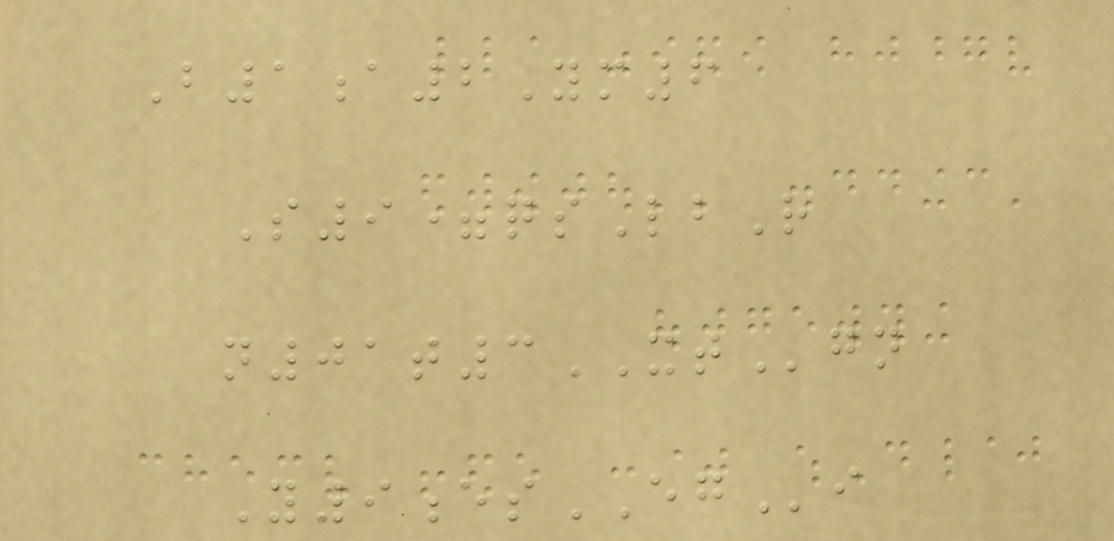B1a2Ym6
S9=qsLbR
n01t3XTgn
Y9esEGi
